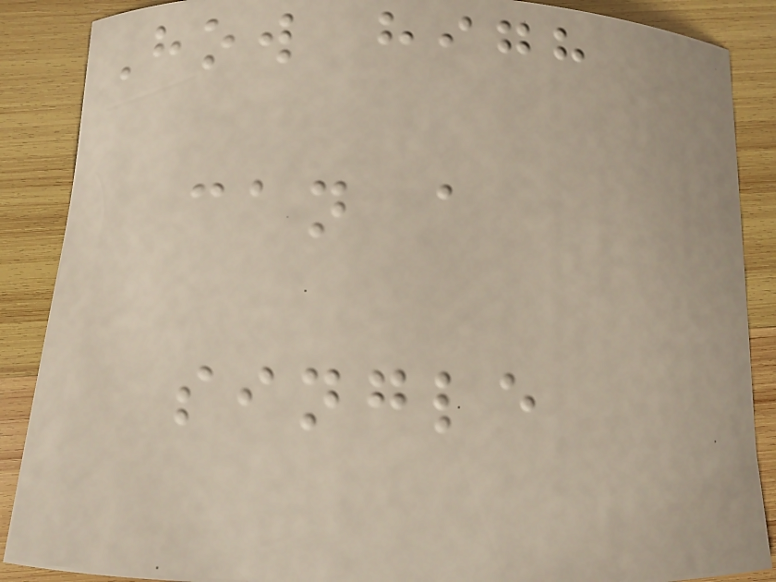How high
can a
single
